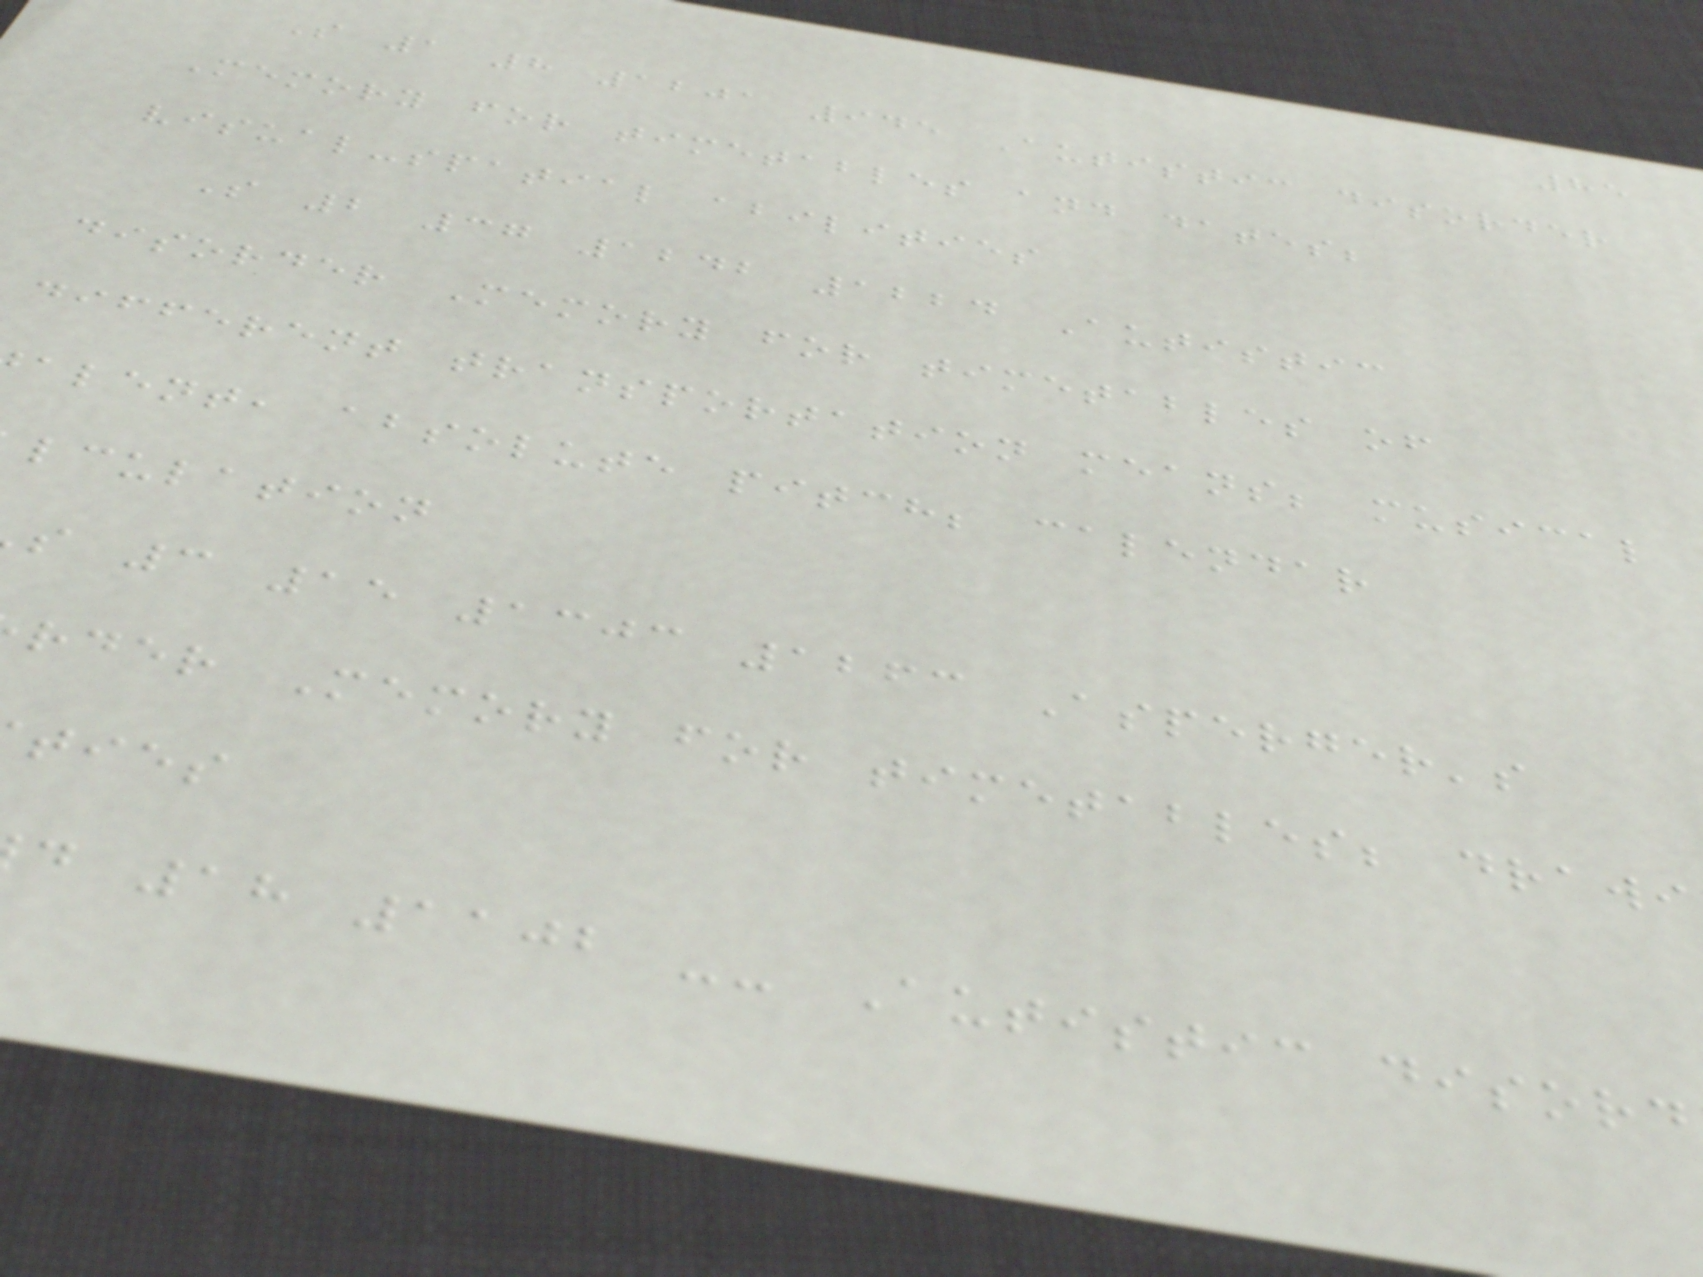85
S 1 8 1201 945 Autistic disorder
Memory for timetables and dates;
visual-spatial abilities
S 2 37 1242 1224 Autistic
disorder Memory for timetables of
different transportation means; musical
alent, absolute pitch; calendar
lculation
s 3 15 1303 1263 Asperger's
rder Memory for timetables; drawi
ties
d 18 1102 -- Autistic disord
